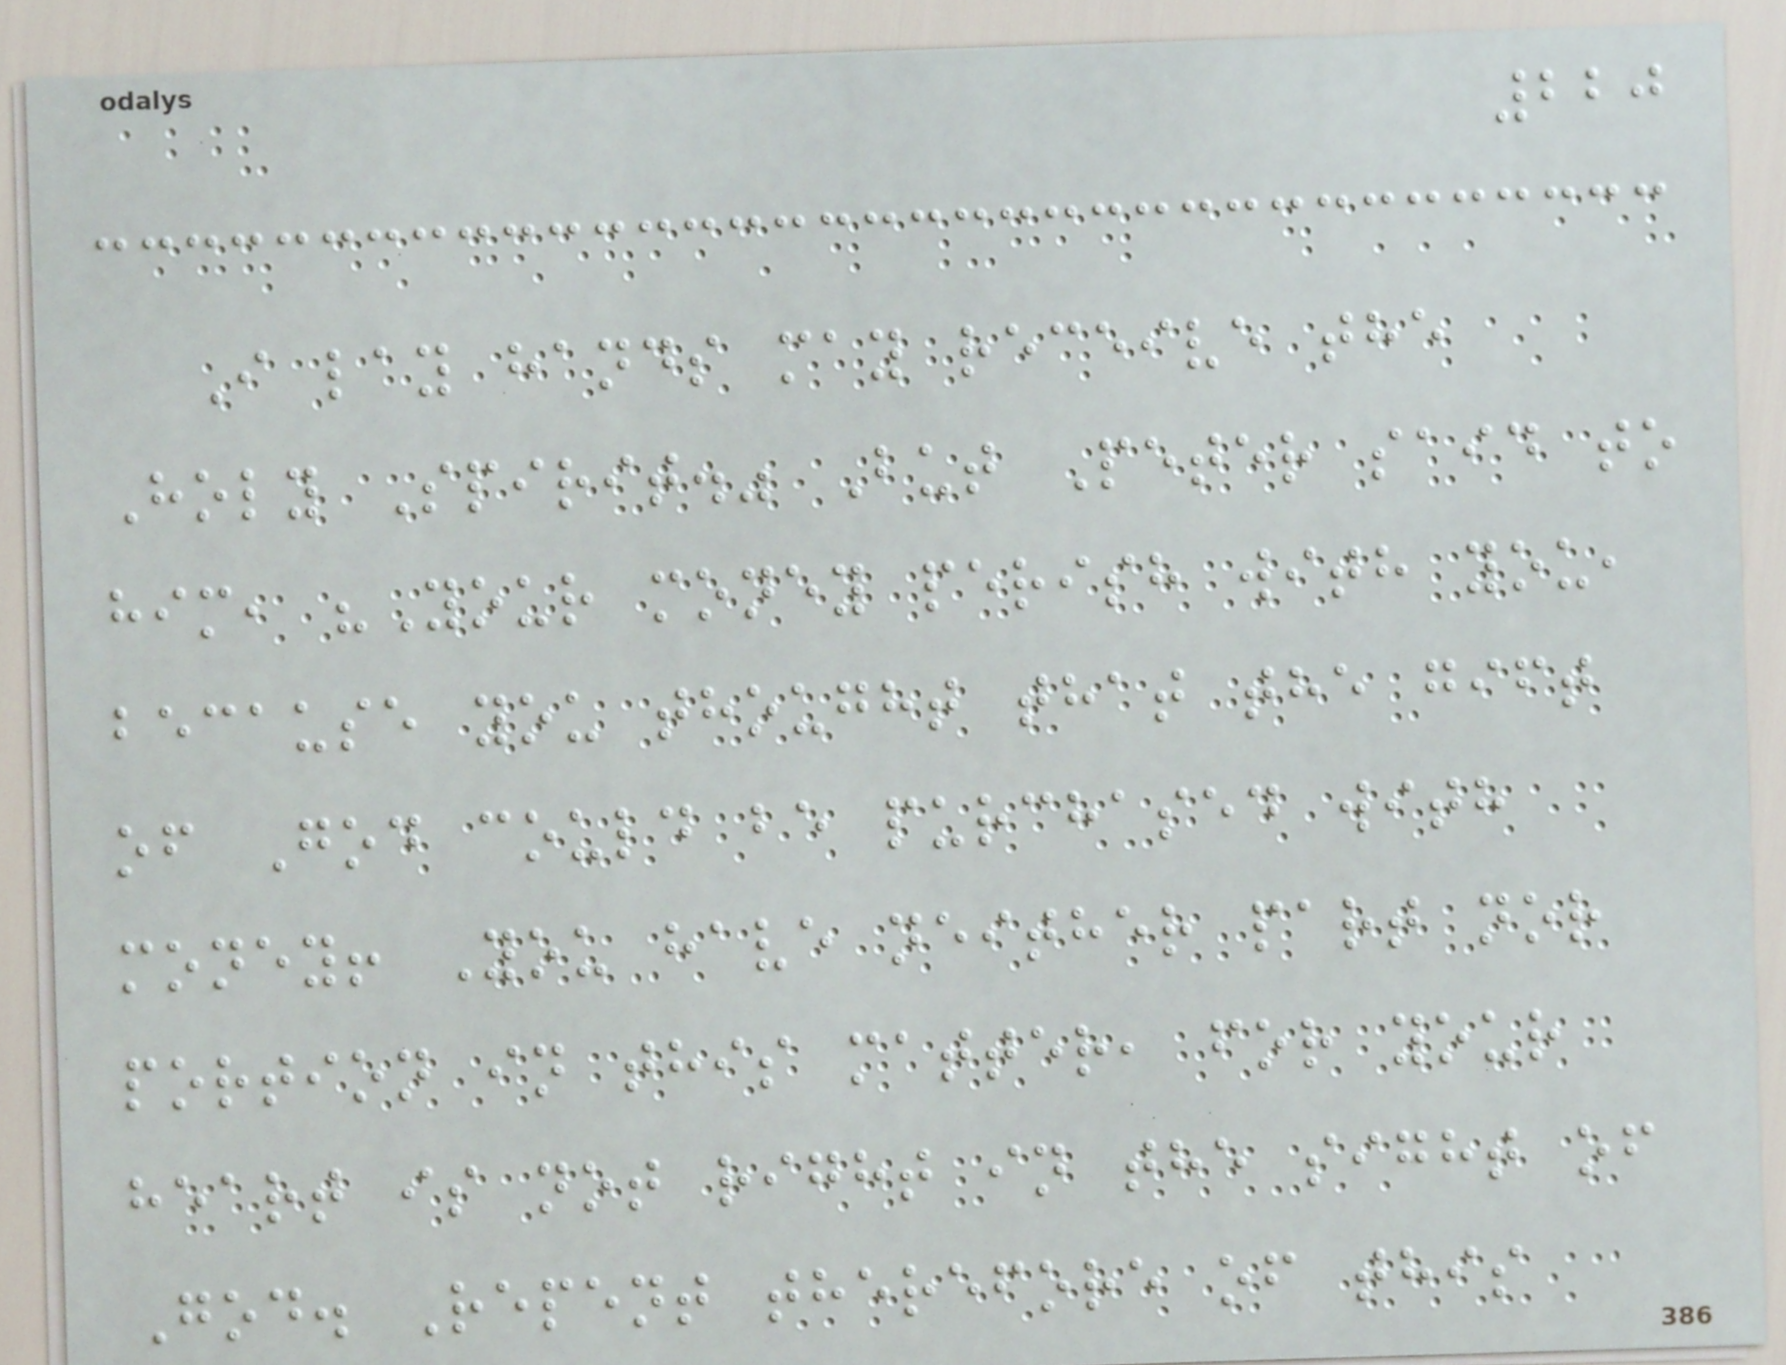220
I lay hands may receive the
Holy Spirit." But Peter said to
him, "Your money perish with you,
because you thought that the gift
of God could be purchased with
money! You have neither part nor
portion in this matter, for your
heart is not right in the sight of
God. Repent therefore of this
